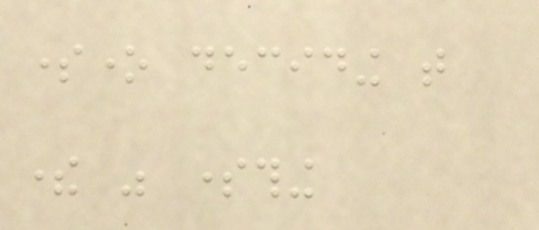someone deciding that
there was something
